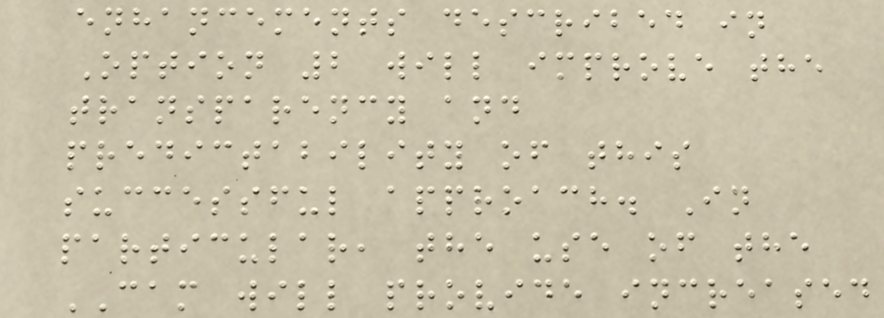enhancements described in
Option 2 will improve the
transparency and
predictability of this
successful approach. In
particular, the use of the
CAM will provide increased
